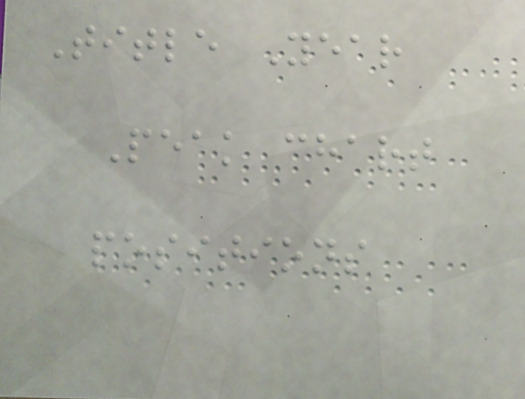Title Year
Peak chart
positions
